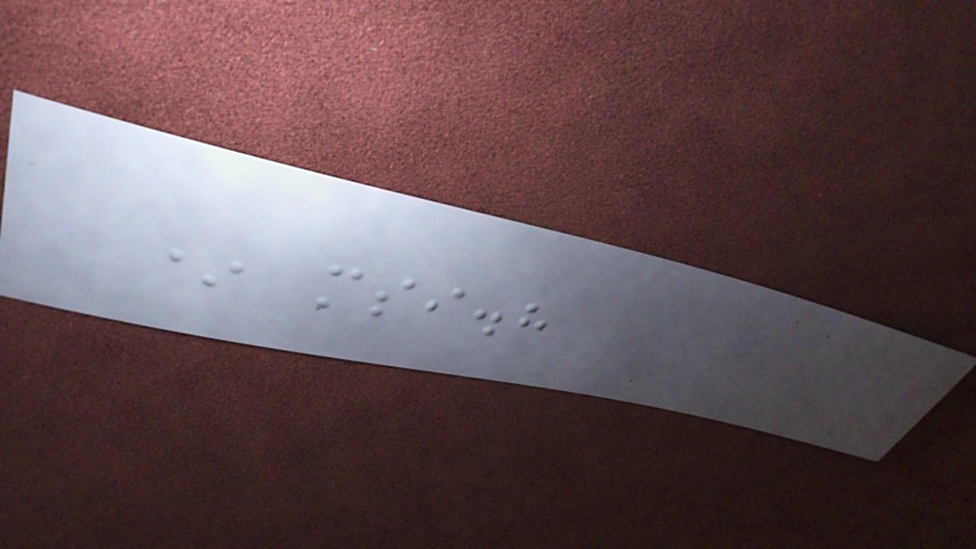* msi.h
